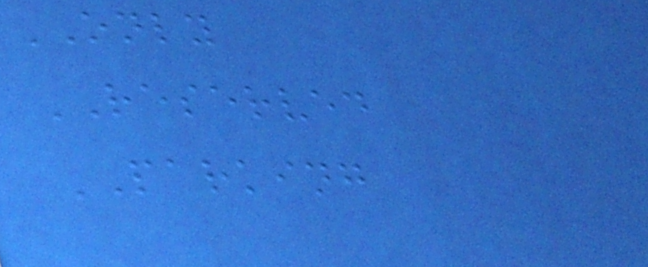ONLY
RESERVED
PARKING
